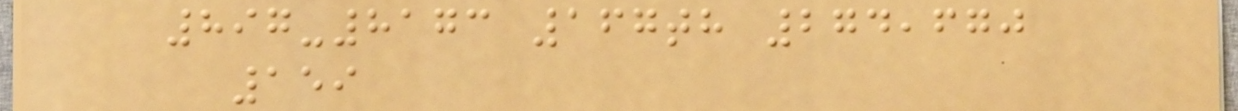897-8173 167th 274,670
159
